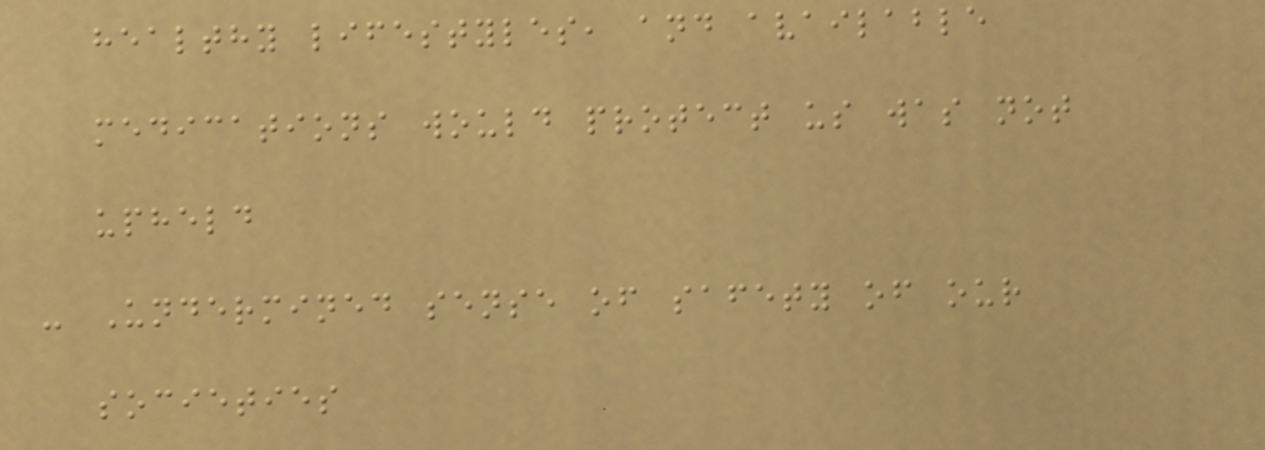healthy lifestyles, and available
medications would protect us was not
upheld
- Undermined sense of safety of our
societies
